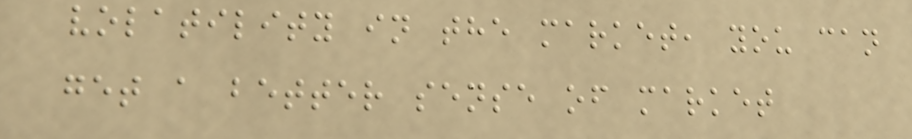volatility in the market, you can
get a better sense of market
